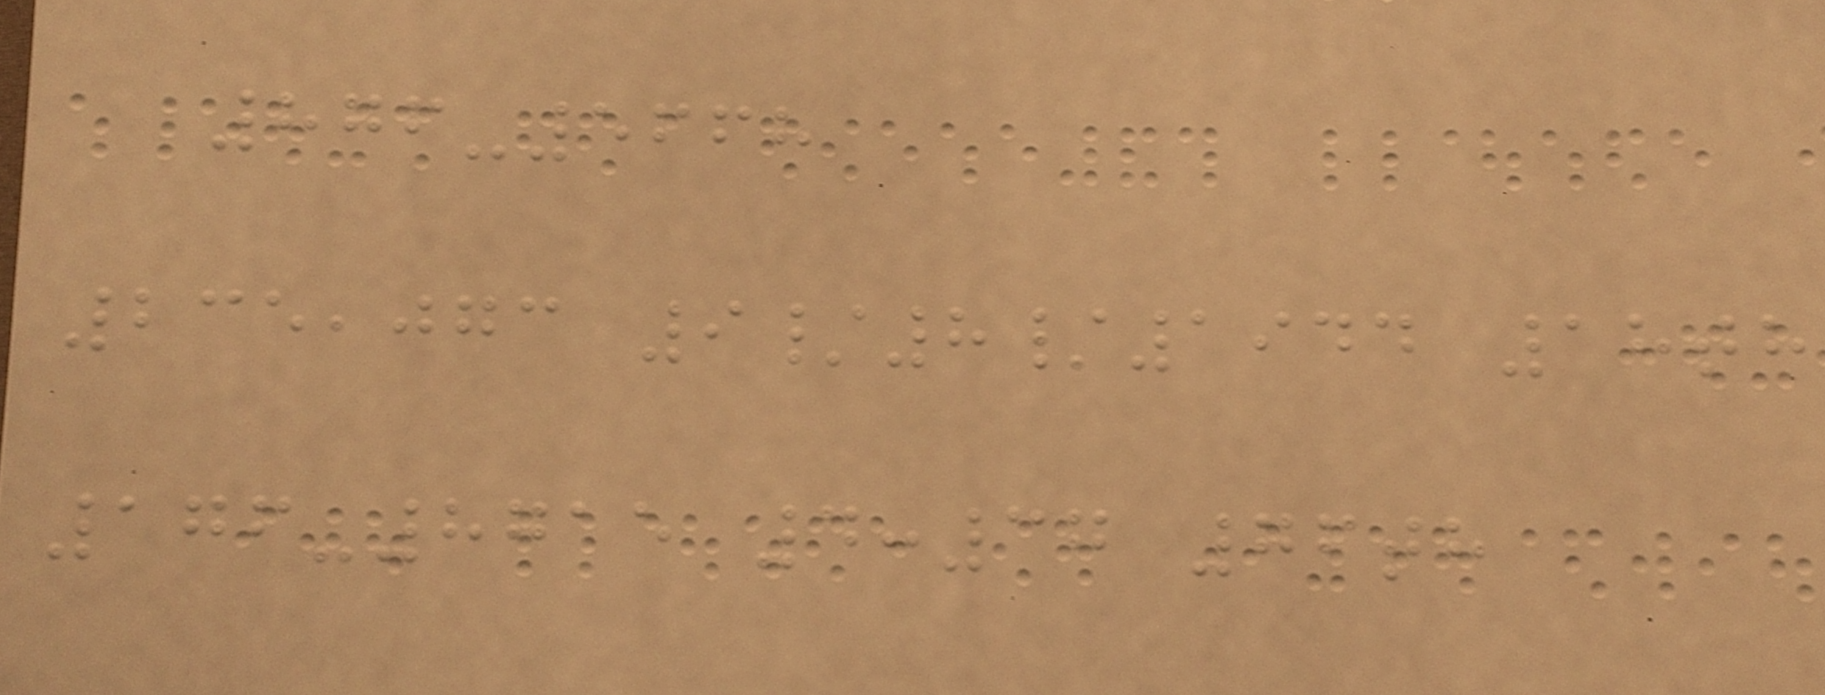876-5668
235,073 9/8/1944 18th
176-8715 4:37 76th
